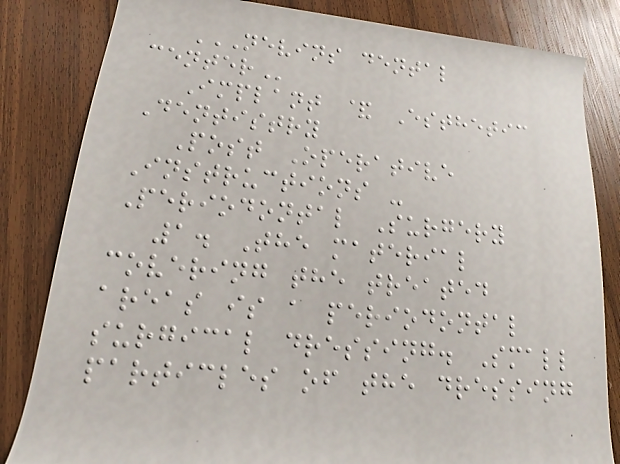NEVINS DENTAL
CENTER
Implant & Esthetic
Dentistry
Post Operative
Instructions -
Periodontal Surgery
1. The material
covering the treated
areas is a periodontal
surgical dressing. Small
particles of the dressing
